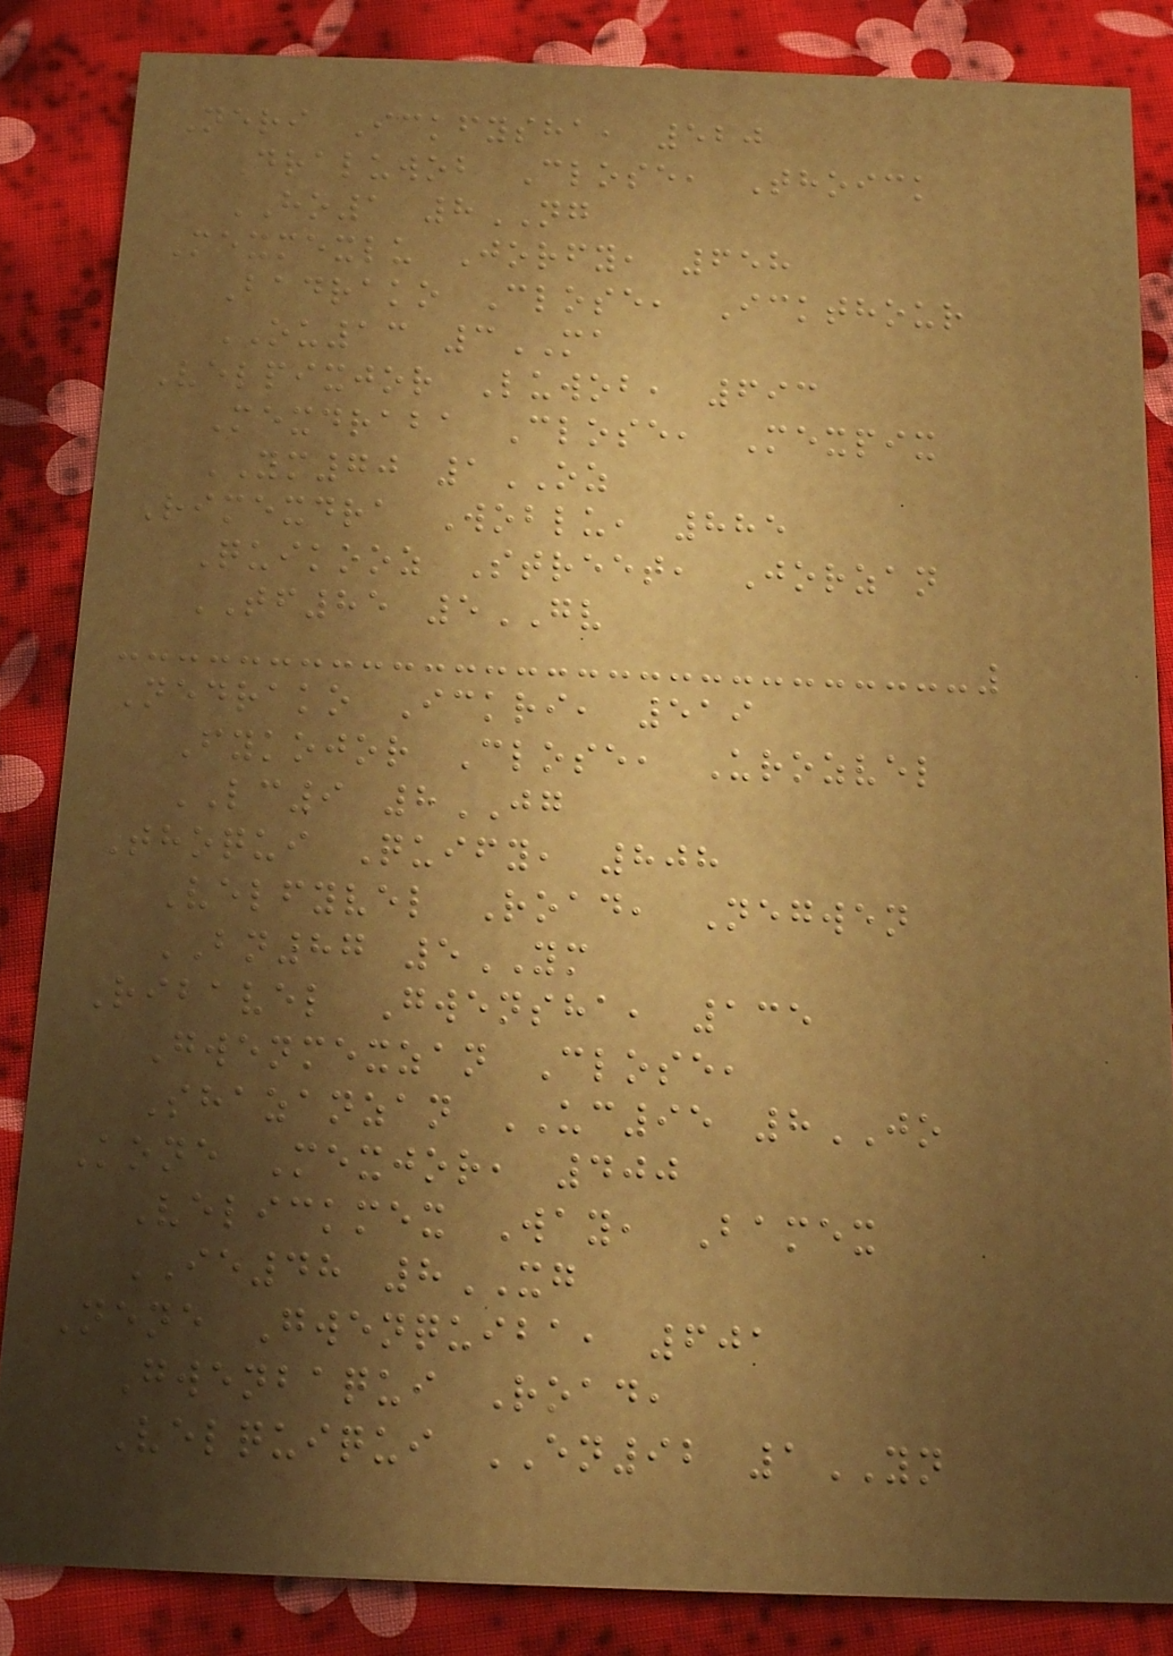Neri Ickfysha, 520
Draluwob Close, Thoick
HO1 8NG
Mexmexlu Jorfy, 658
Badrako Close, Ickthour
OU13 3MA
Velpixjor Luwob, 693
Mexdraba Close, Mexpix
YM70 1OZ
Rimexdra Woblu, 885
Quikooz Street, Jorzan
TF85 5GV
Nedrako Ickri, 519
Fykojor Close, Urozvel
LC9 8JG
Thoqui Quify, 808
Velfyvel Road, Negwen
BN87 5YM
Ribavel Gwensha, 135
Gwenmexzan Close,
Shazanzan UC95 8JO
Kone Mexjor, 400
Velickmex Way, Bamex
IE48 8XG
Nene Gwenquiba, 601
Gwenbaqui Road,
Velquiqui EN92 1YN
